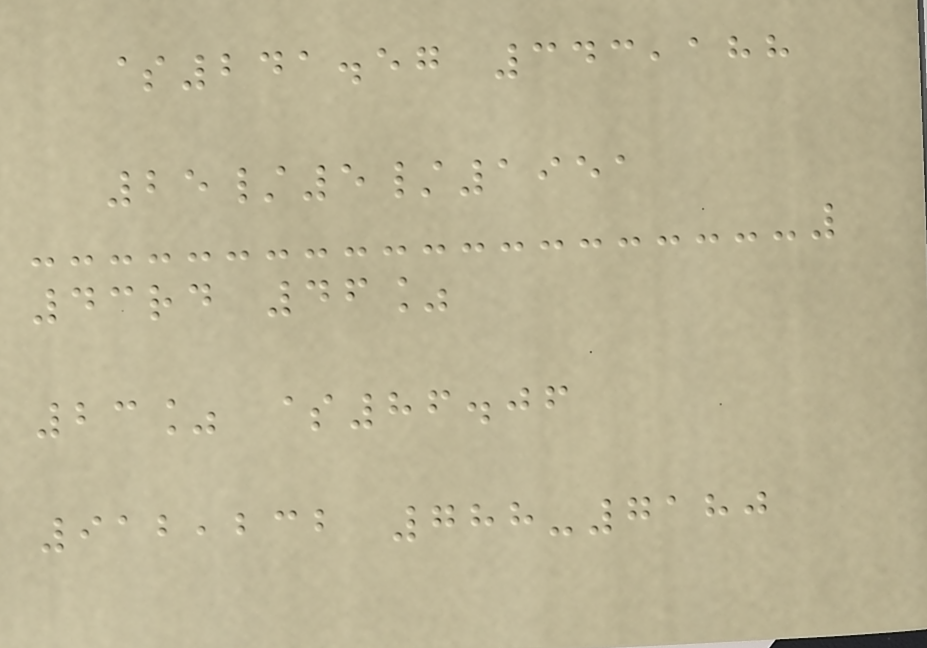$241.57 343,188
25/5/1951
43rd 46%
23% $86.06
912,232 788-7180
